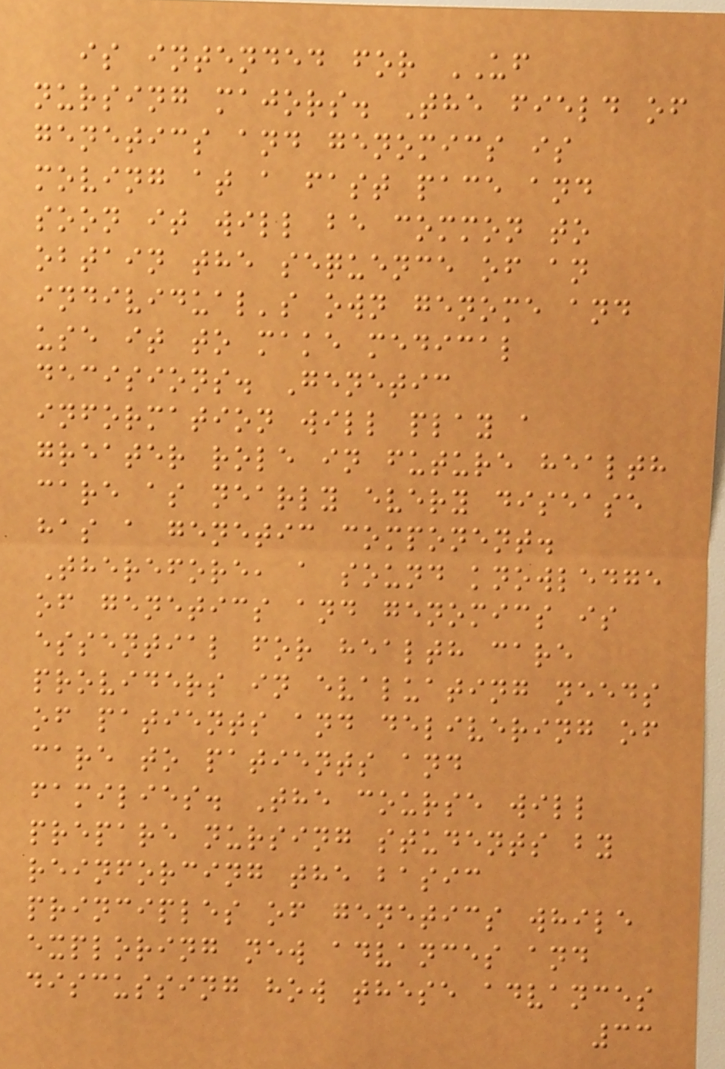is intended for UF
nursing majors. The field of
genetics and genomics is
moving at a fast pace and
soon it will be common to
obtain the sequence of an
individual's own genome and
use it to make medical
decisions. Genetic
information will play a
greater role in future health
care as nearly every disease
has a genetic component.
Therefore, a sound knowledge
of genetics and genomics is
essential for health care
providers in evaluating needs
of patients and delivering of
care to patients and
families. The course will
prepare nursing students by
reinforcing the basic
principles of genetics while
exploring new advances and
discussing how these advances
33
